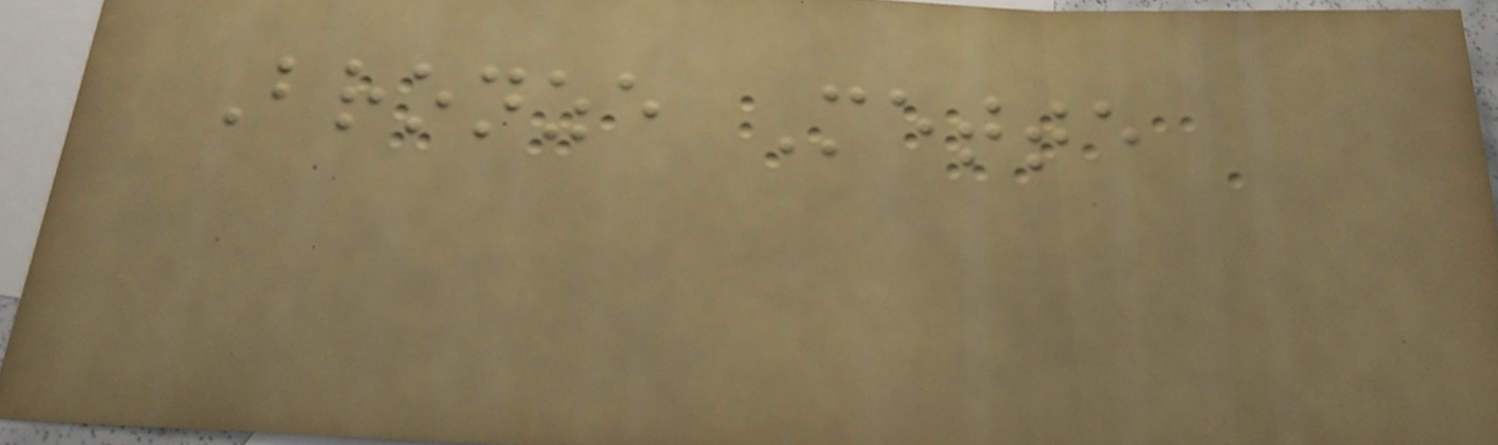Bronze Mette
